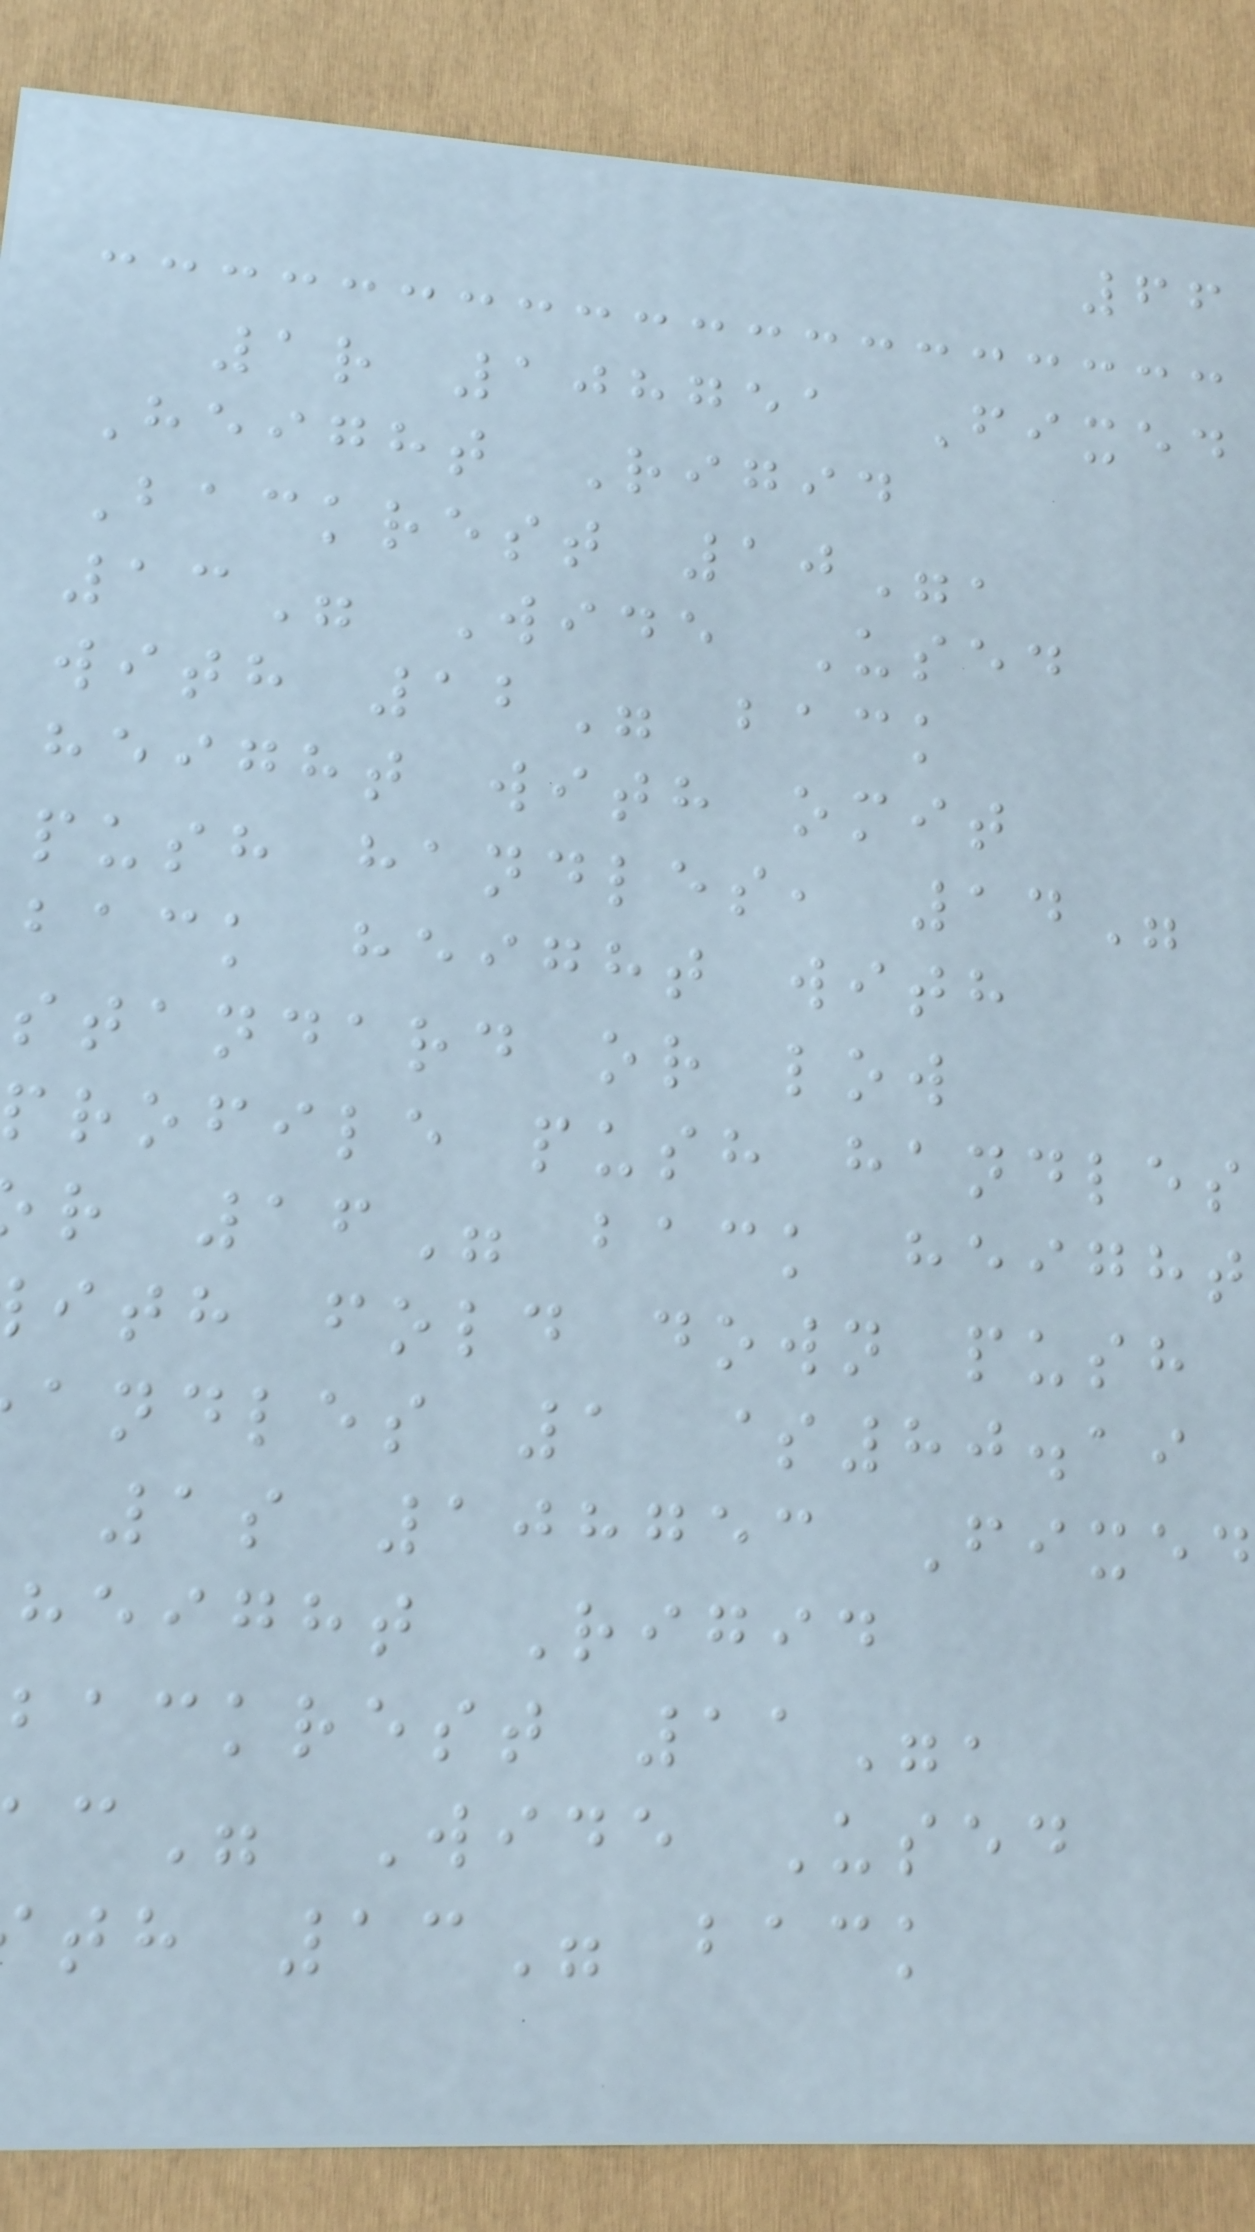66
1r 108751 Fixed
Height Rigid
Backrest 10",
13" Wide Used
with 12" back
height with omit
push handles, 14"
back height with
standard or low
profile push handles
r 16" back height
ith fold down push
andles 1 $80.19
1s 108753 Fixed
height Rigid
backrest 11",
th 13" back
